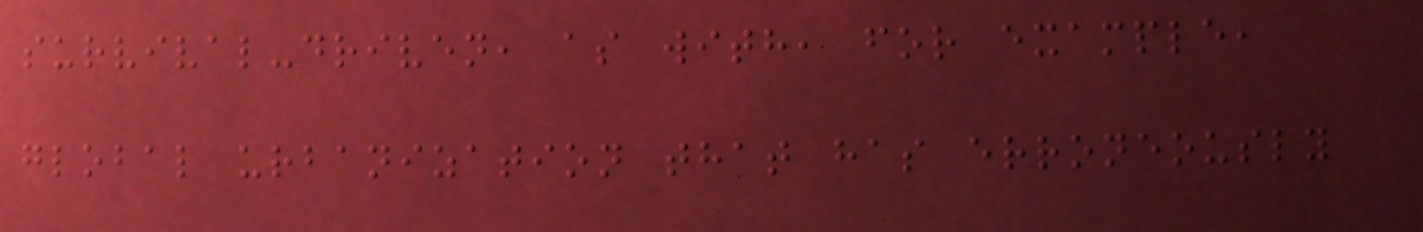survival-driven, as with, for example,
global urbanization that has erroneously
